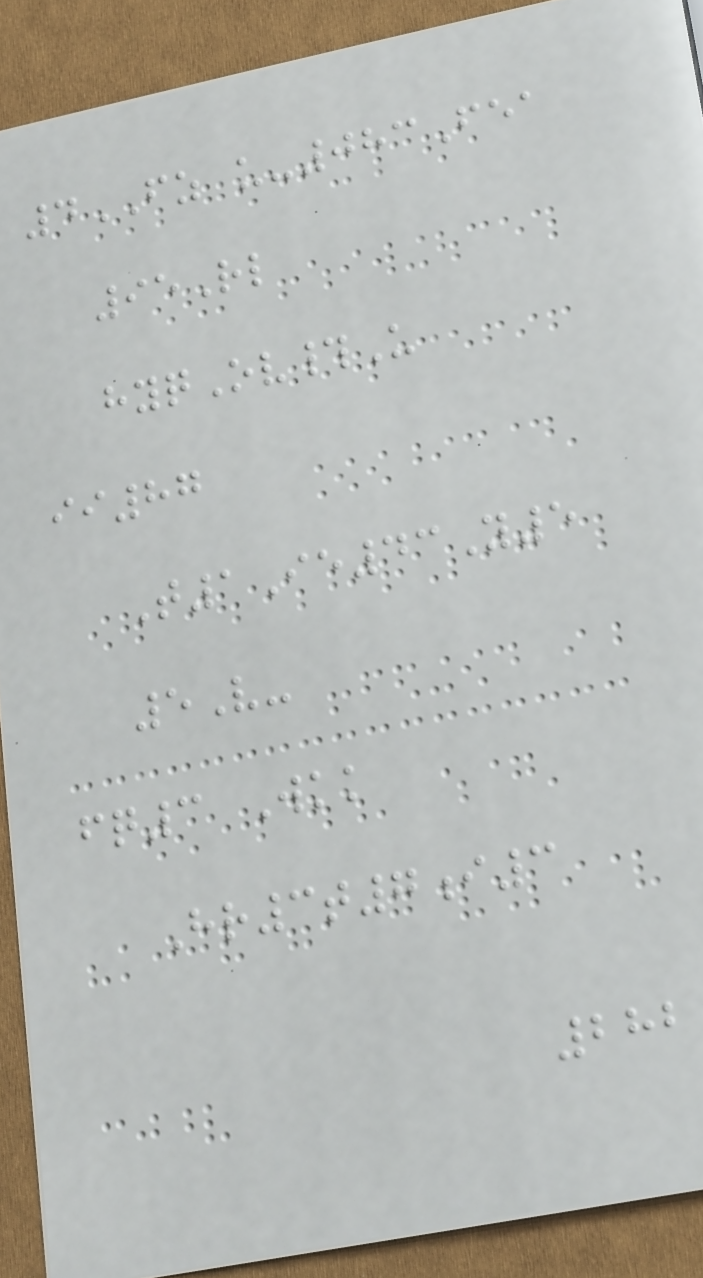4FZ u-083Fea
95Rl
hyqOv#U
ii87
T1Ie43Y5
5V-
fq3 Wkk
Hr3t7i3
282
